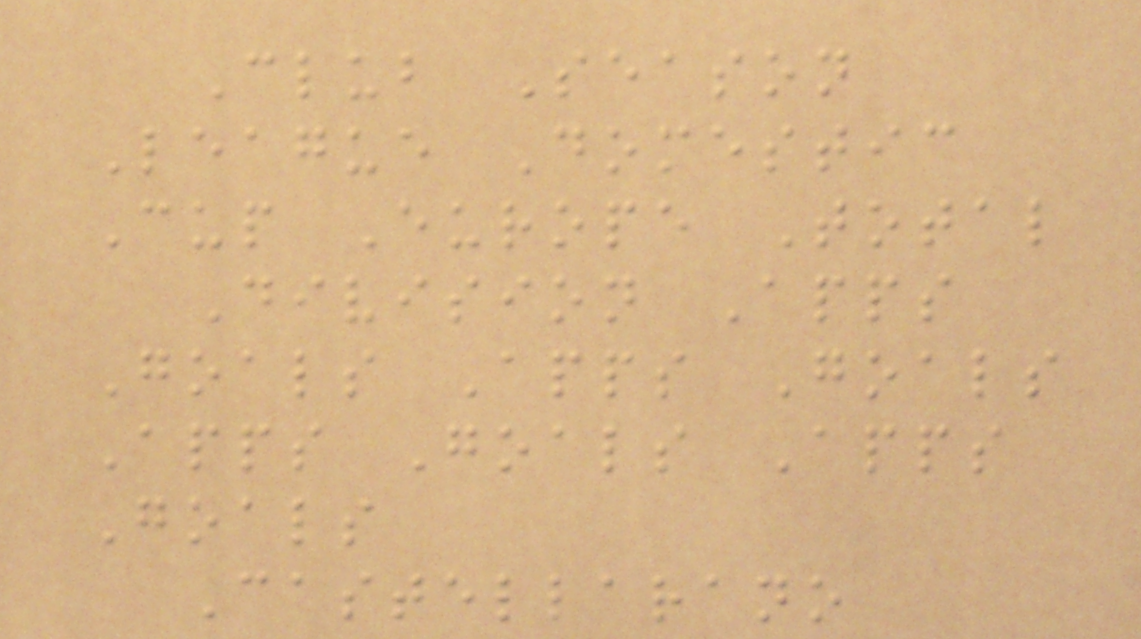Club Season
League Domestic
Cup Europe Total
Division Apps
Goals Apps Goals
Apps Goals Apps
Goals
Castellarano
